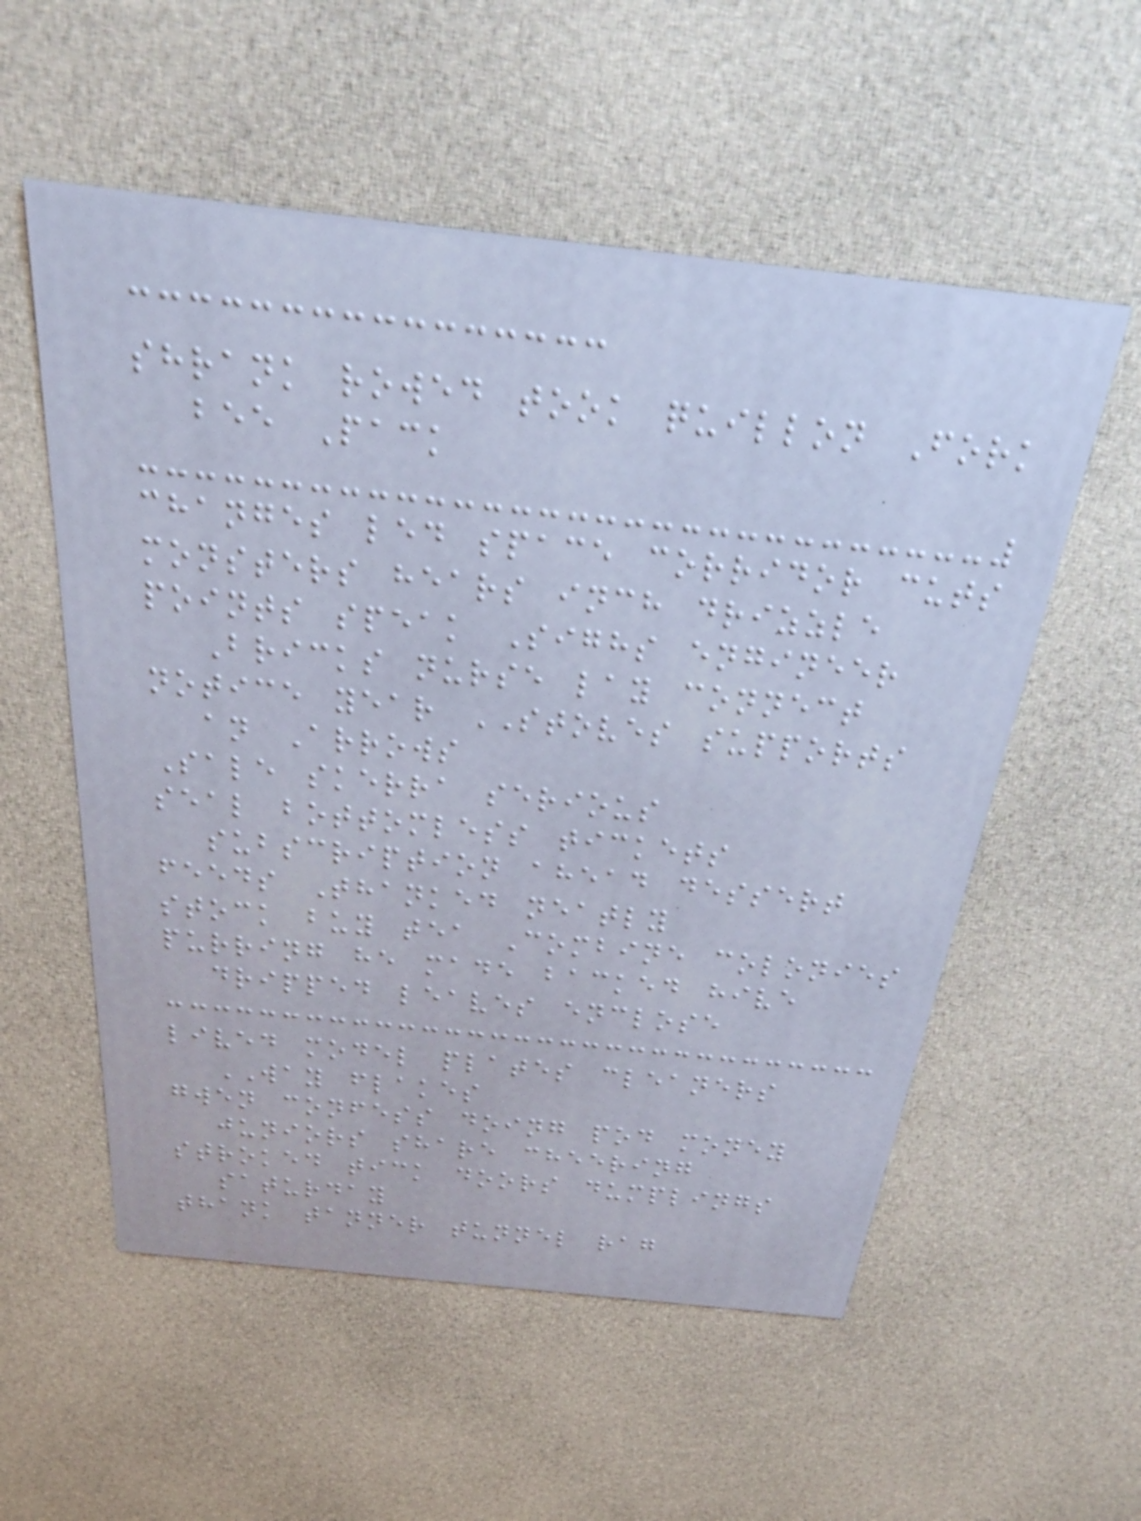shrank rowed took quillon Fork
bee Pack
changes led space corridor cuts
monsters hears inch drizzle
points speak Sighs engineer
Bricks nurse lay connect
notice year STOVES supports
an Arrows
Sale skerra serious
seal bottomless tickets
subscription ahead dessert
feeds Thanked neatly
stock buy tea Combine colonies
purring he made backed hive
dripped leaves enclose
lived model plates cleaners
WAY flakes
gwen confess doing pod money
juniors share cheering
stroked tick doors dumplings
saturday
thank tanner tunnel rag
